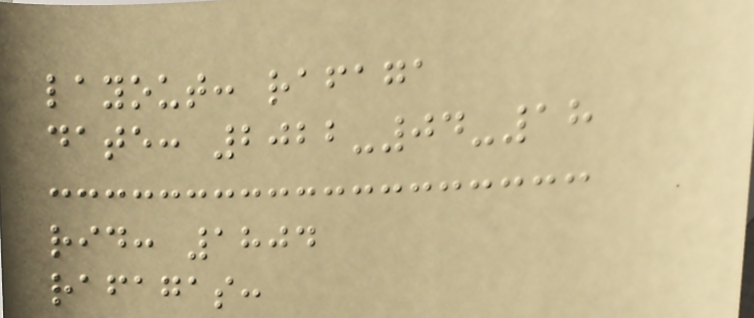layout: rafaga
date: 2022-04-18
rid: 1804
rafagas:
